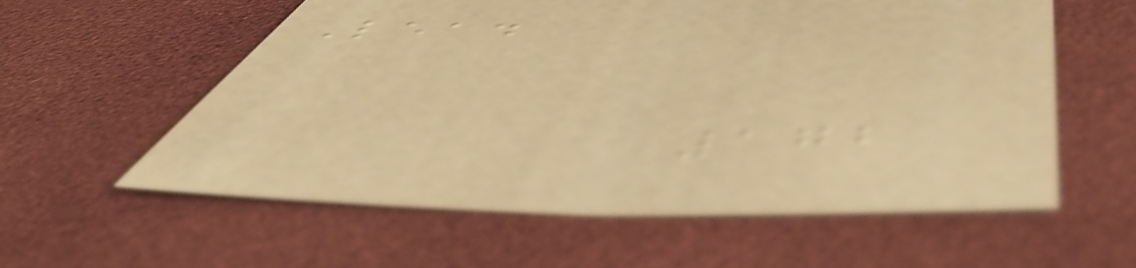Lead
172
